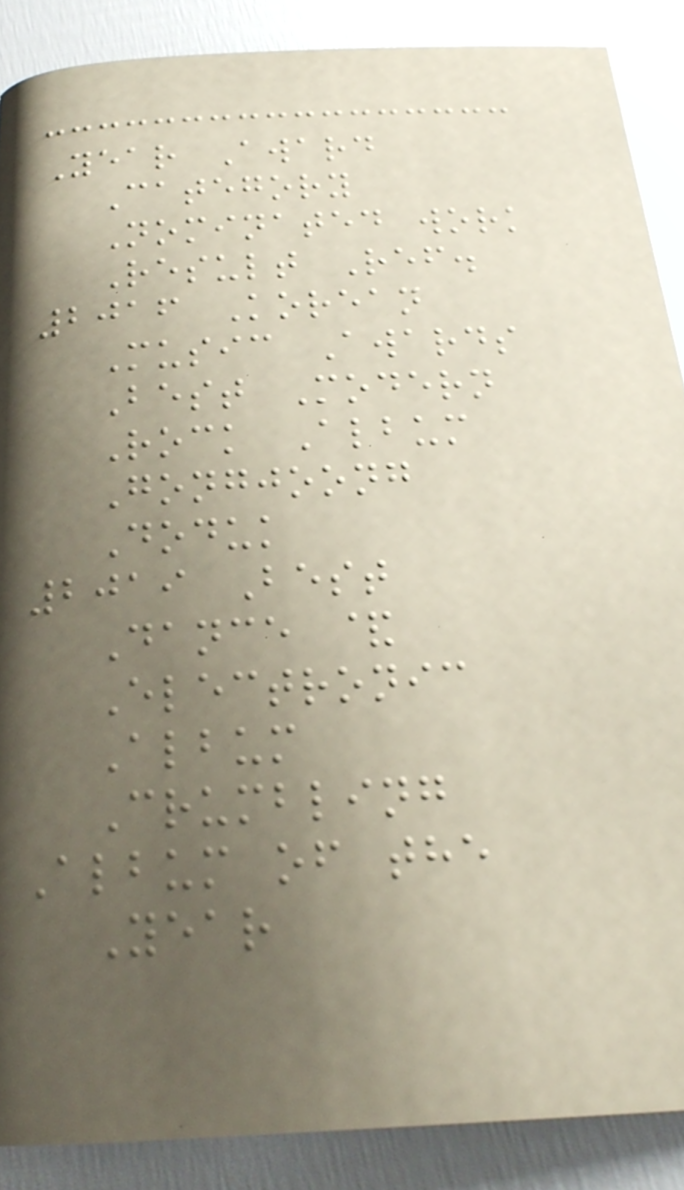Year Award
Category
Nominated work
Result Ref.
2016 Korean
Music Awards
Best Modern
Rock Album
Gongjoong
Doduk
2019 Best
Dance &
Electronic
Album
Crumbling
Album of the
Year
